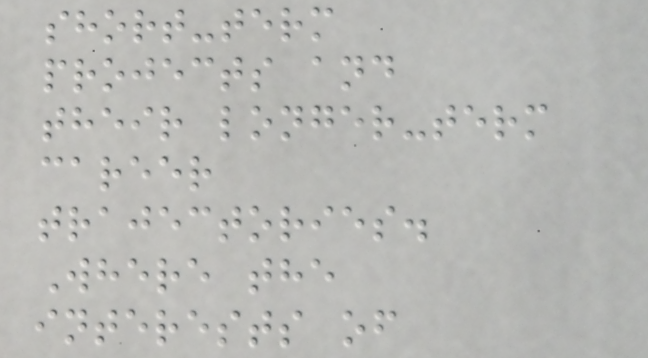short-term
projects and
their longer-term
career
trajectories.
Where the
interests of
